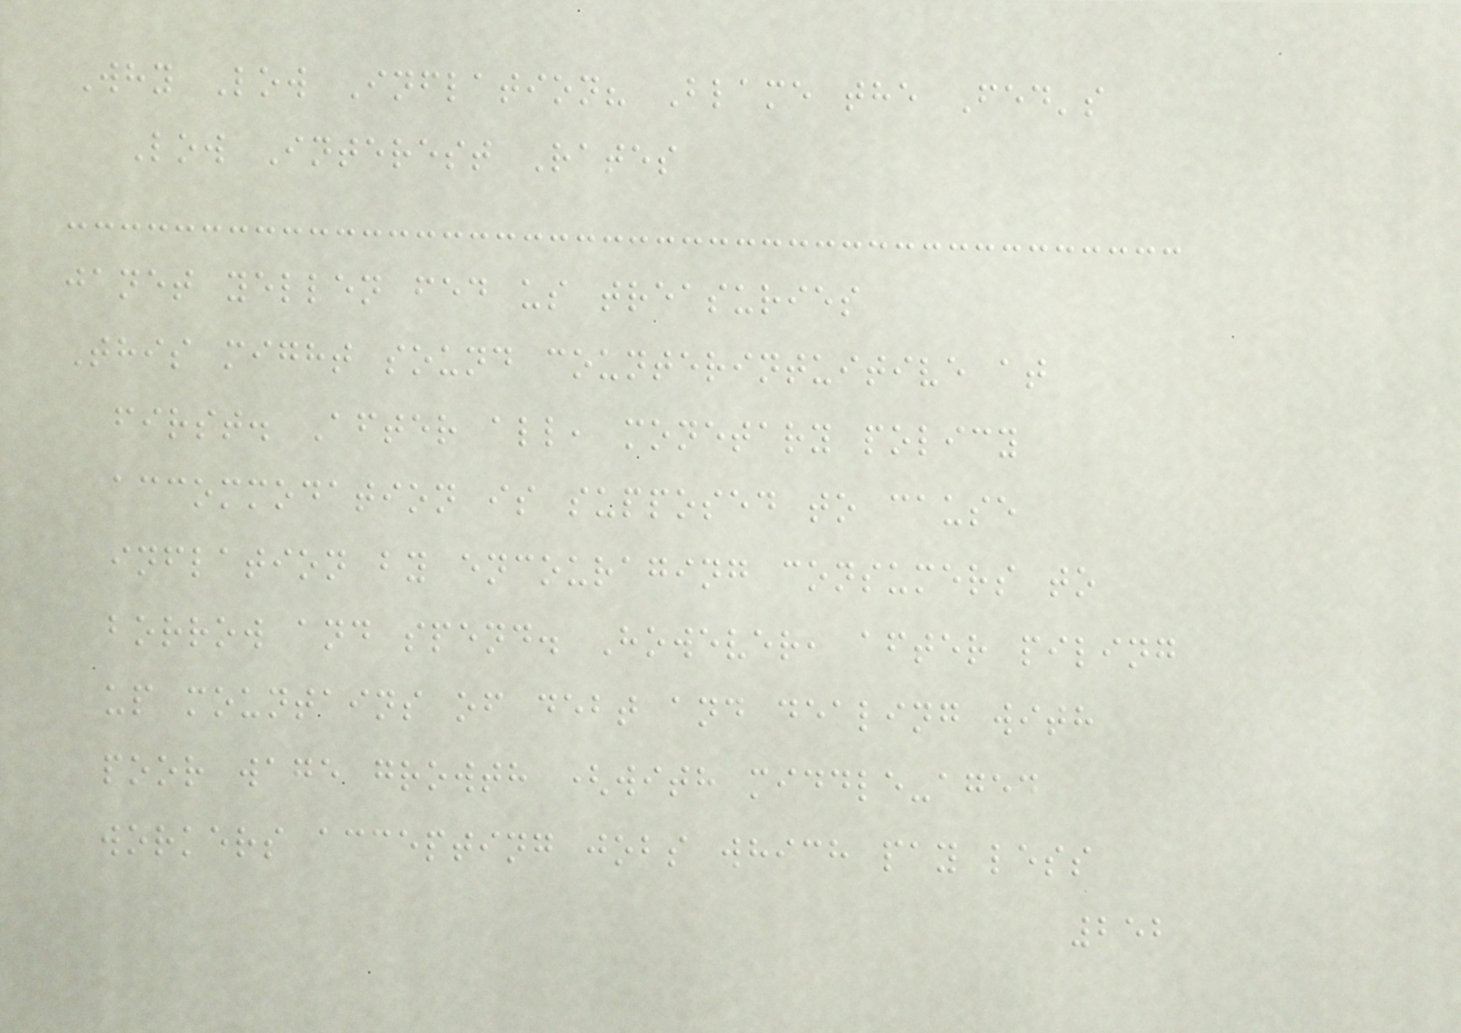Why Low Inflation? Blame the Fed's
Low Interest Rates
janet yellen fed us treasuries
This might sound counterintuitive at
first. After all, monetary policy
accommodation is supposed to cause
inflation by encouraging consumers to
borrow and spend. However, after piling
up mountains of debt and dealing with
poor wage growth (with middle-aged
workers accepting jobs which pay less
252
